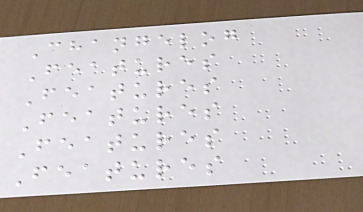Changelog
Features
Features
Features
Features
Features
